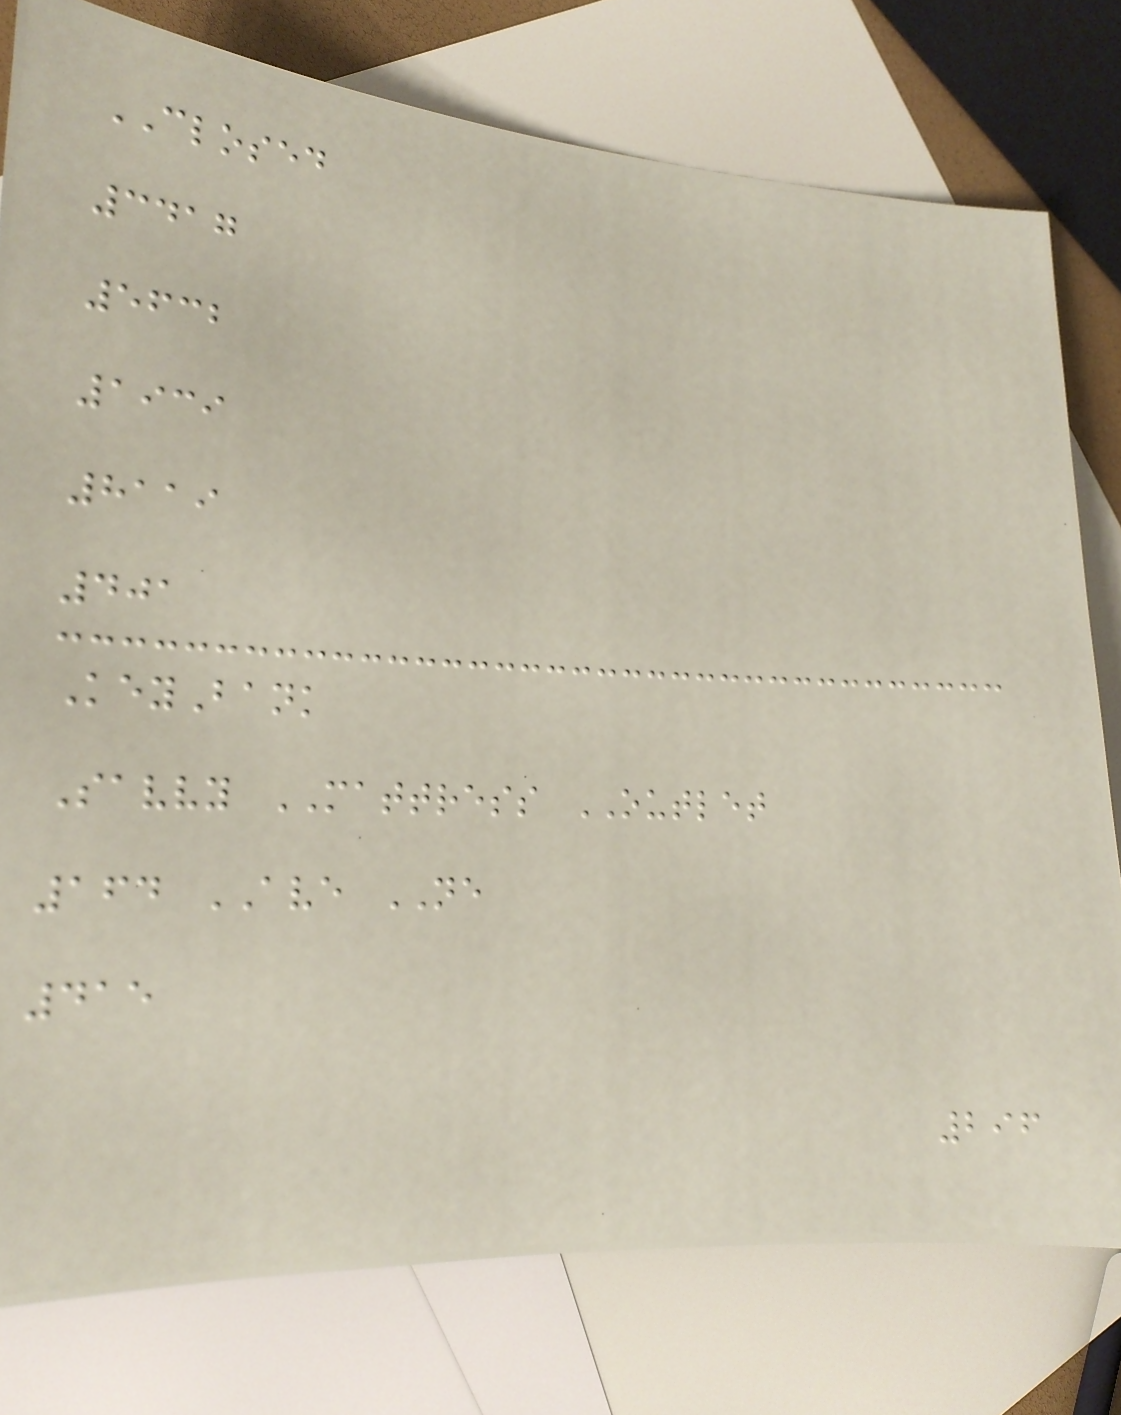CLOSED
3417
5632
1939
8119
401
KeyBank
Savvy MATTRESS OUTLET
164 AVE NE
415
296
